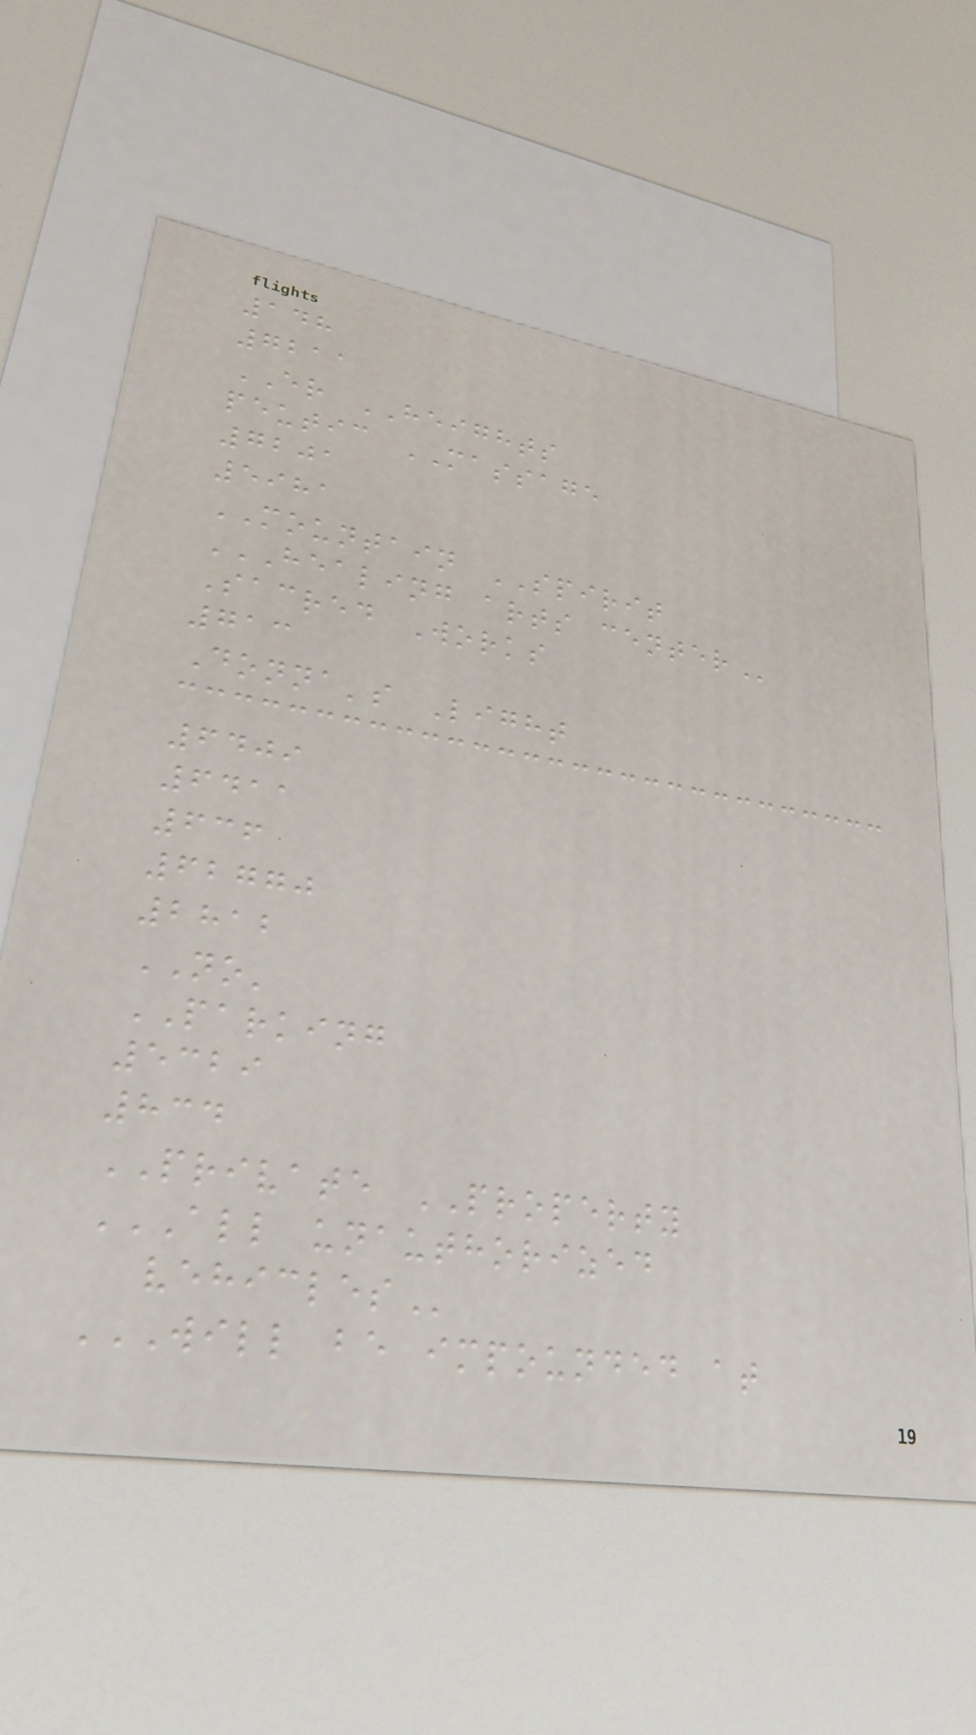148
7211
ER HEIGHTS
peutic MASSAGE
7201
5981
MOUNTAIN SPIRIT
HEALING ARTS CENTER
Sacred Works
713
Donna's Light
6409
6411
636
62770
2812
NO'
PARKING
5329
834
PRIVATE PROPERTY
ALL UNAUTHORIZED
VEHICLES
WILL BE IMPOUNDED AT
